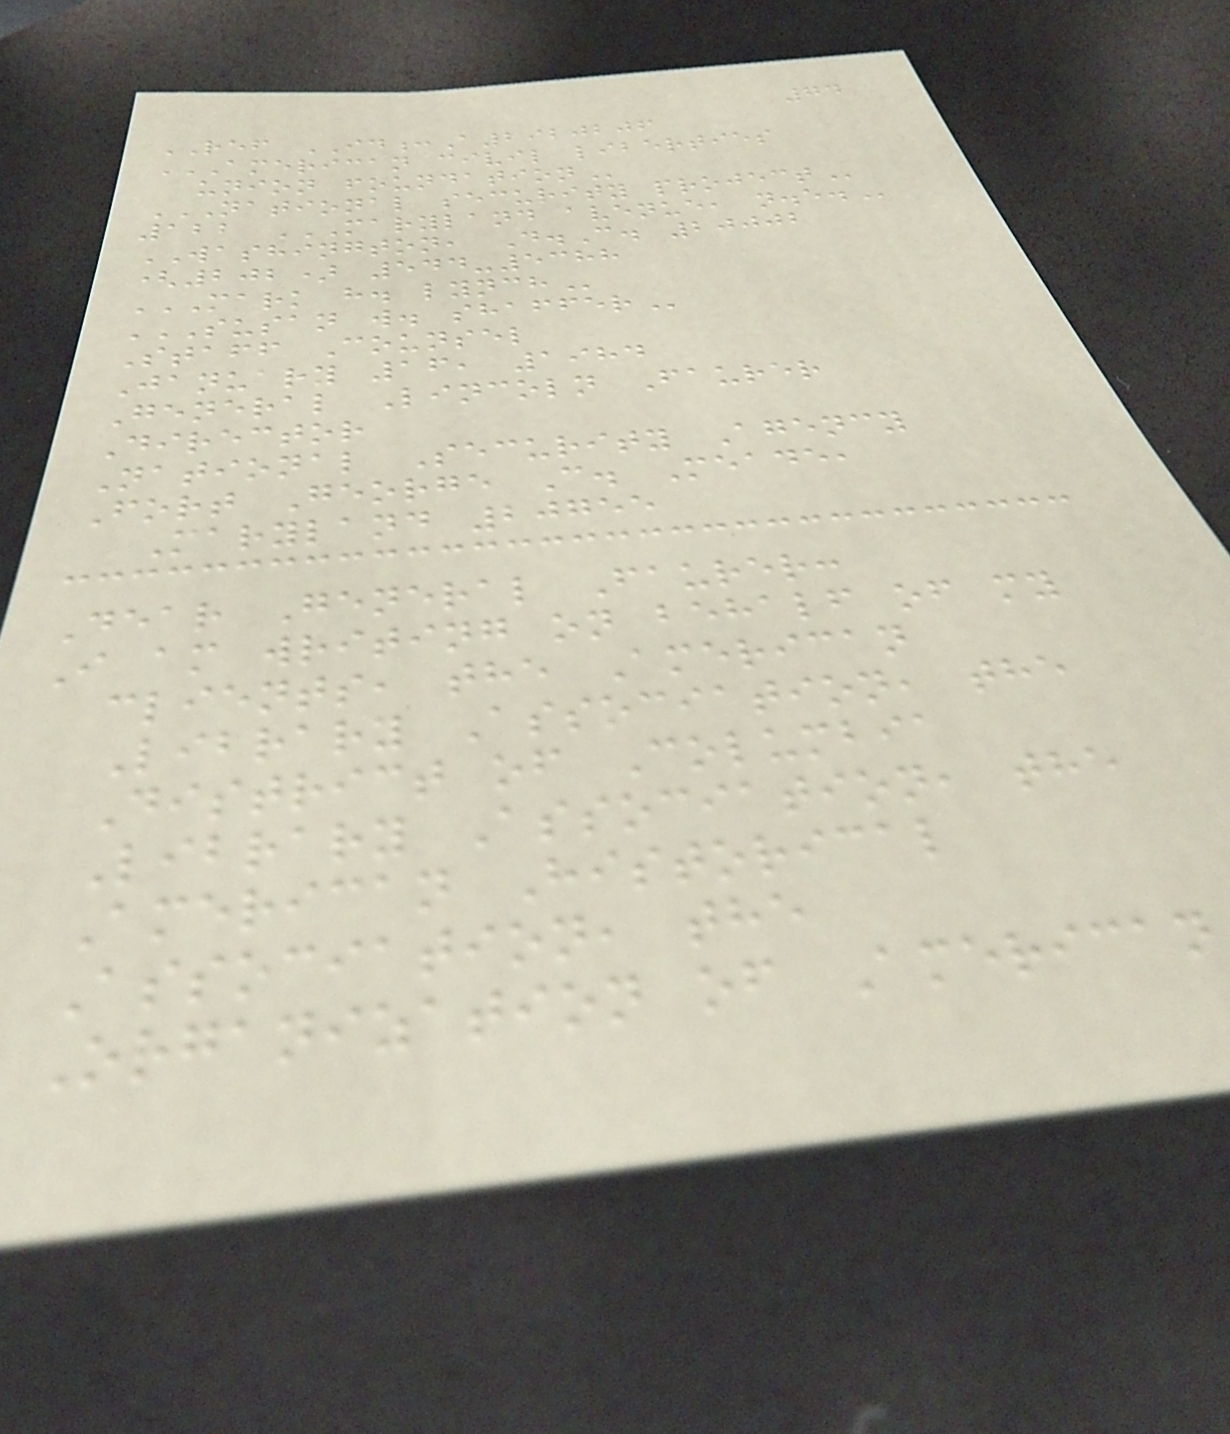74
REF ID:A2920206
AMERICAN CIVIL LIBERTIES
UNION FOUNDATION
NATIONAL SECURITY PROJECT
122 MARYLAND AVENUE, N.E.
WASHINGTON, D.C. 20002
(202) 544-5388
MARK H. LYNCH
SUSAN W. SHAFFER
Staff Counsel
January 16, 1984
General Lincoln Faurer
Director
National Security Agency
Fort George C. Meade,
Maryland 20755
Dear General Faurer:
I am writing on behalf of my
clients, the American
Library Association, the
District of Columbia
Library Association, the
American Historical
Association, the
Organization of American
